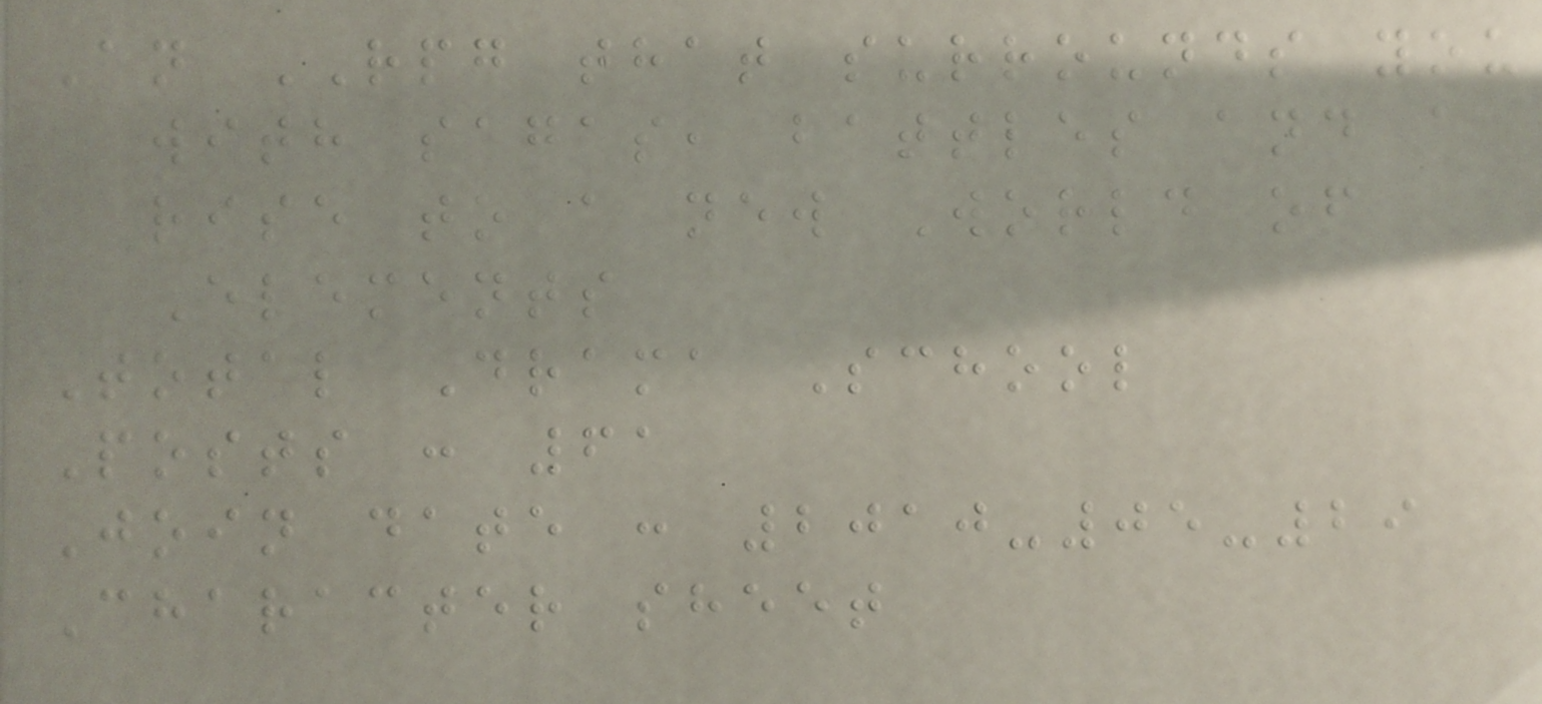An RPG that surrounds you
with sagas, battles and a
rise to a new World of
Elements
Total Drama School
Posts : 61
Join date : 2010-05-29
Character sheet
